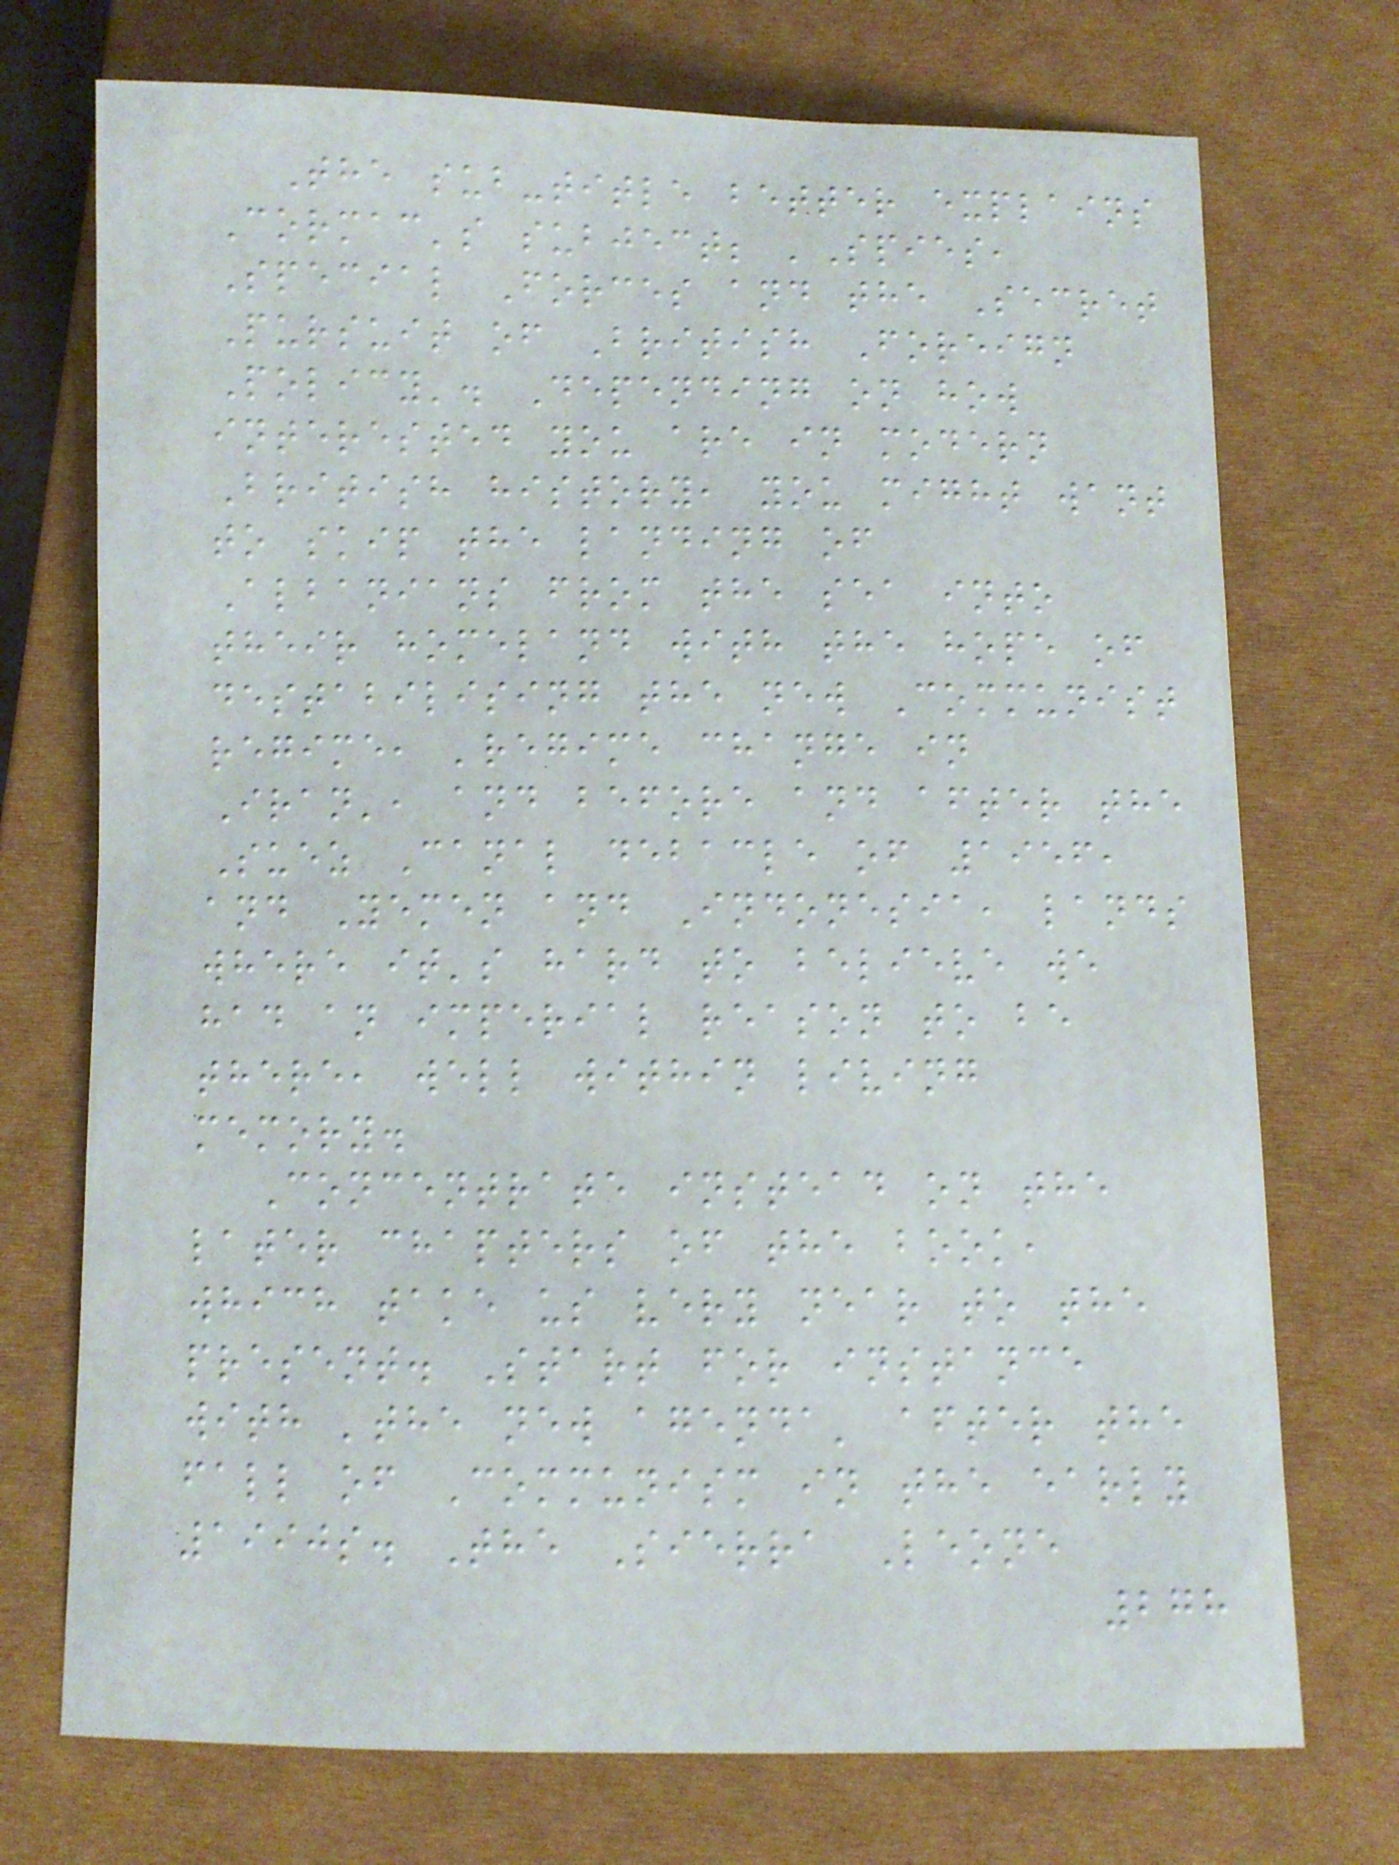The sub-title better explains
Cormac's subject; 'Spies,
Special Forces and the Secret
Pursuit of British Foreign
Policy'. Depending on how
interested you are in modern
British history, you might want
to skip the landing of
Albanians from the sea into
their homeland with the hope of
destabilising the new Communist
regime, 'regime change in
Iran', and before and after the
Suez Canal debacle of 1956,
and Yemen and Indonesia, lands
where it's hard to believe we
had an imperial reason to be
there, well within living
memory.
Concentrate instead on the
later chapters of the book,
which take us very near to the
present. Start for instance
with 'the new agenda' after the
fall of Communism in the early
1990s. The Sierra Leone
278
